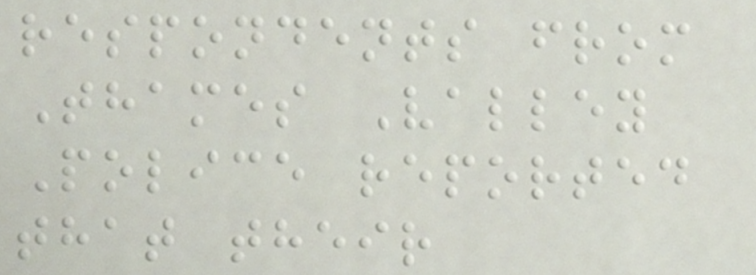respondents from
Thames Valley
Police reported
that their
